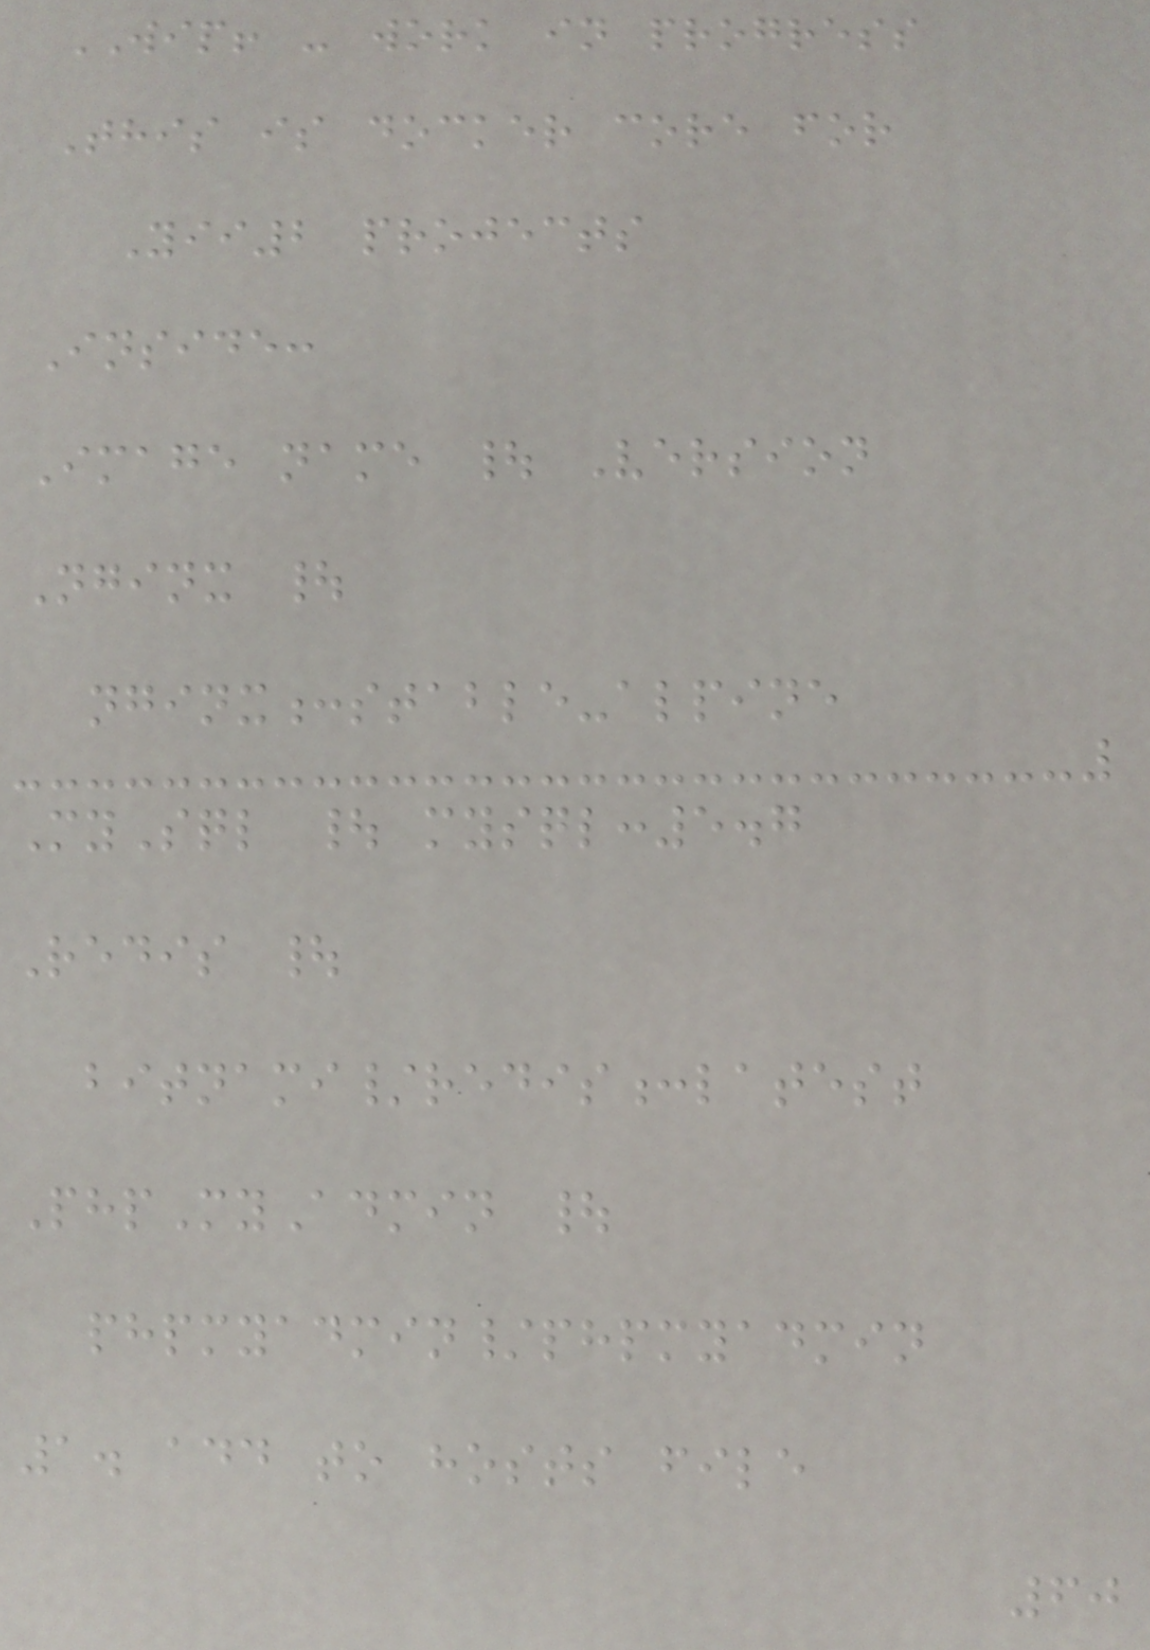WIP! - work in progress
This is docker core for
Yii2 projects
Inside:
Image name | Version
Nginx |
nginx:stable-alpine
MySql | mysql:5.7
Redis |
bitnami/redis:latest
PhpMyAdmin |
phpmyadmin/phpmyadmin
1. add to hosts file
60
